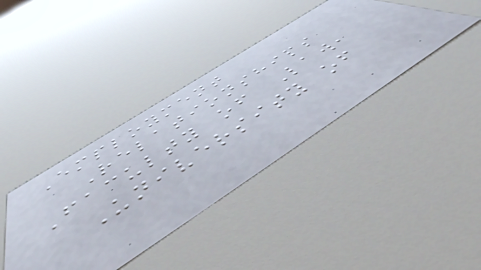Employment
Relationships
Faculty of Law,
University of
